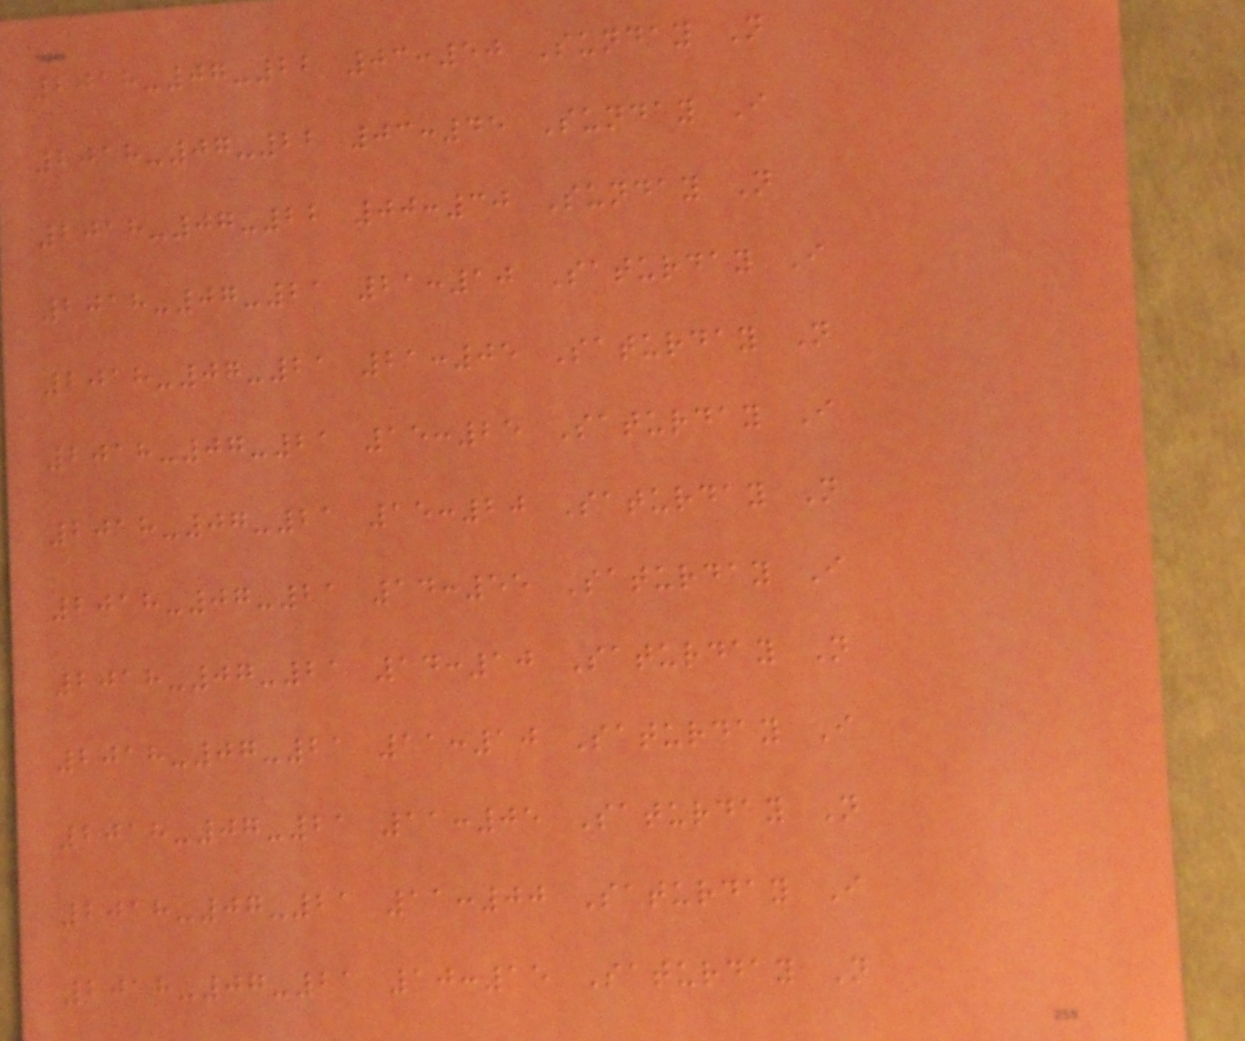2018-07-22 03:50 Sunday N
2018-07-22 03:45 Sunday I
2018-07-22 00:30 Sunday N
2018-07-21 21:10 Saturday I
2018-07-21 21:05 Saturday N
2018-07-21 15:25 Saturday I
2018-07-21 15:20 Saturday N
2018-07-21 14:55 Saturday I
2018-07-21 14:10 Saturday N
2018-07-21 11:10 Saturday I
2018-07-21 11:05 Saturday N
2018-07-21 11:00 Saturday I
2018-07-21 10:15 Saturday N
